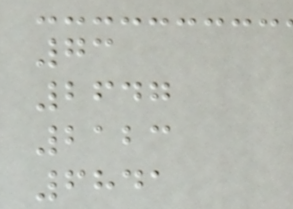73
2647
2123
6841
